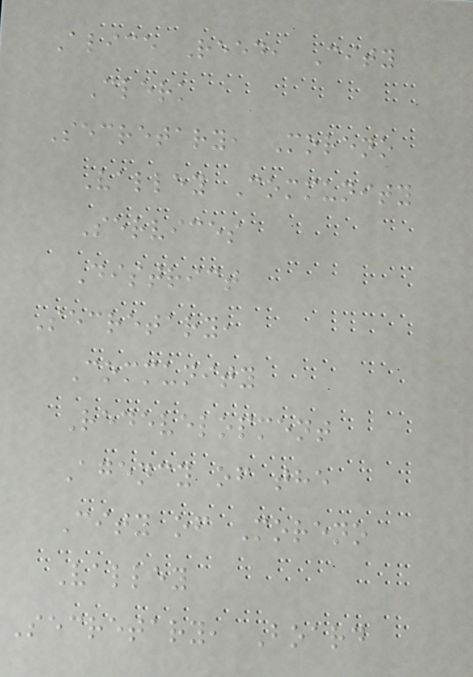Alice Reed, City
Clerk
Secretary, Moreno
Valley Community
Services
District
Secretary,
Community
Redevelopment
Agency of the
City of Moreno
Valley
Secretary, Board
